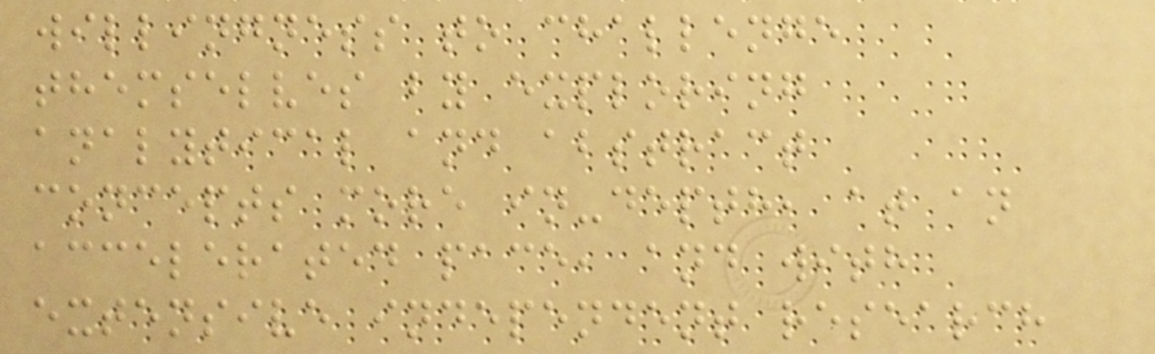willingness to challenge
themselves by exploring
analytical and abstract
concepts more in-depth, at an
accelerated pace, and with
extensive independent research
